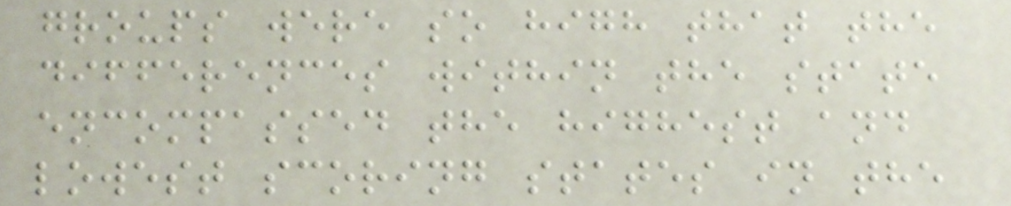groups were so high that the
differences within the state
encompassed the highest and
lowest scoring states in the
